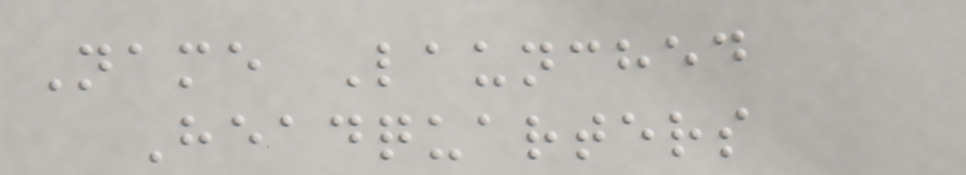Name Launched
Headquarters
